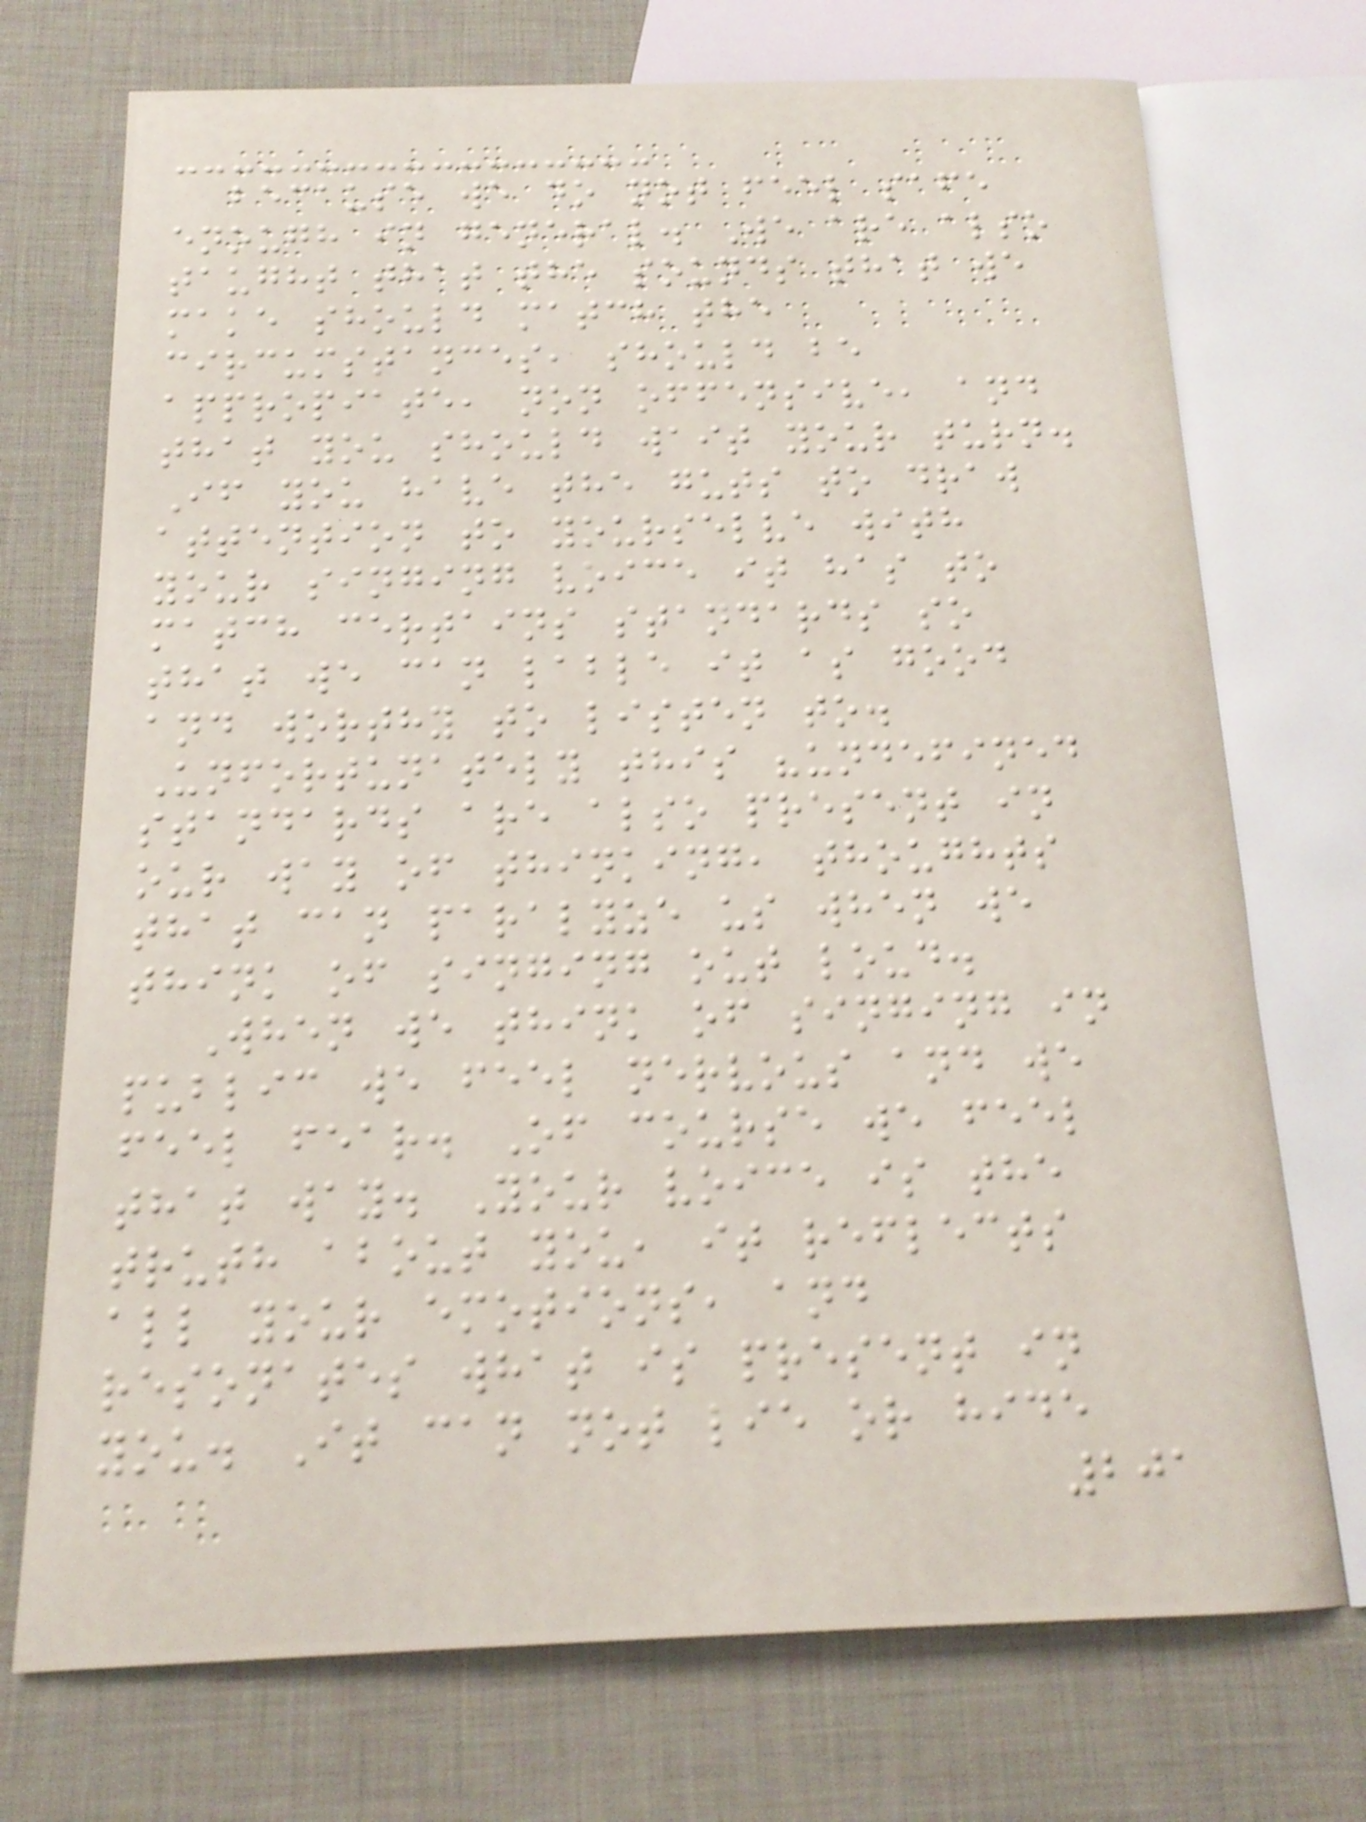because we do not feel safe
enough in general. We are also
taught that the sounds that we
make should match the
circumstances, should be
appropiate, non offensive, and
that you should wait your turn.
If you have the guts to draw
attention to yourselve with
your singing voice it has to
match certains standards so
that we can lable it as good
and worthy to listen to.
Unfortunately this "undefined
standards are also present in
our way of thinking, thoughts
that can paralyze us when we
think of singing out loud.
When we think of singing in
public we feel nervous and we
feel fear. Of course we feel
that way. Your voice is the
truth about you, it reflects
all your emotions, and
resonates what is present in
you. It can not lie or hide
201
